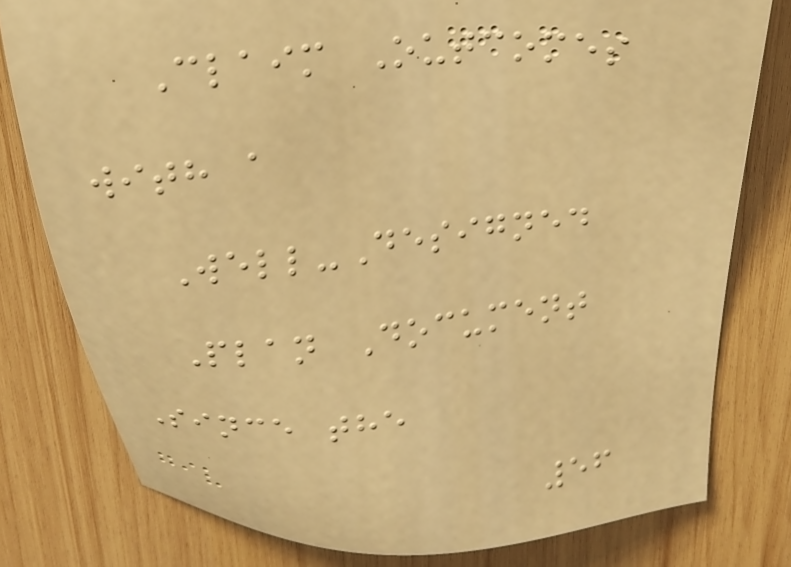Claim Outcomes
with a
Well-Designed
Plan Document
Since the
56
